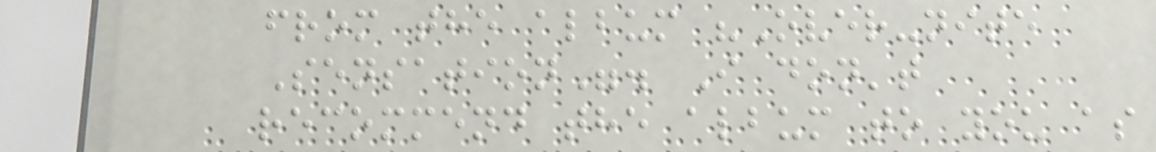from the album "Over-nite
Sensation". I don't
recommend the album to you as
